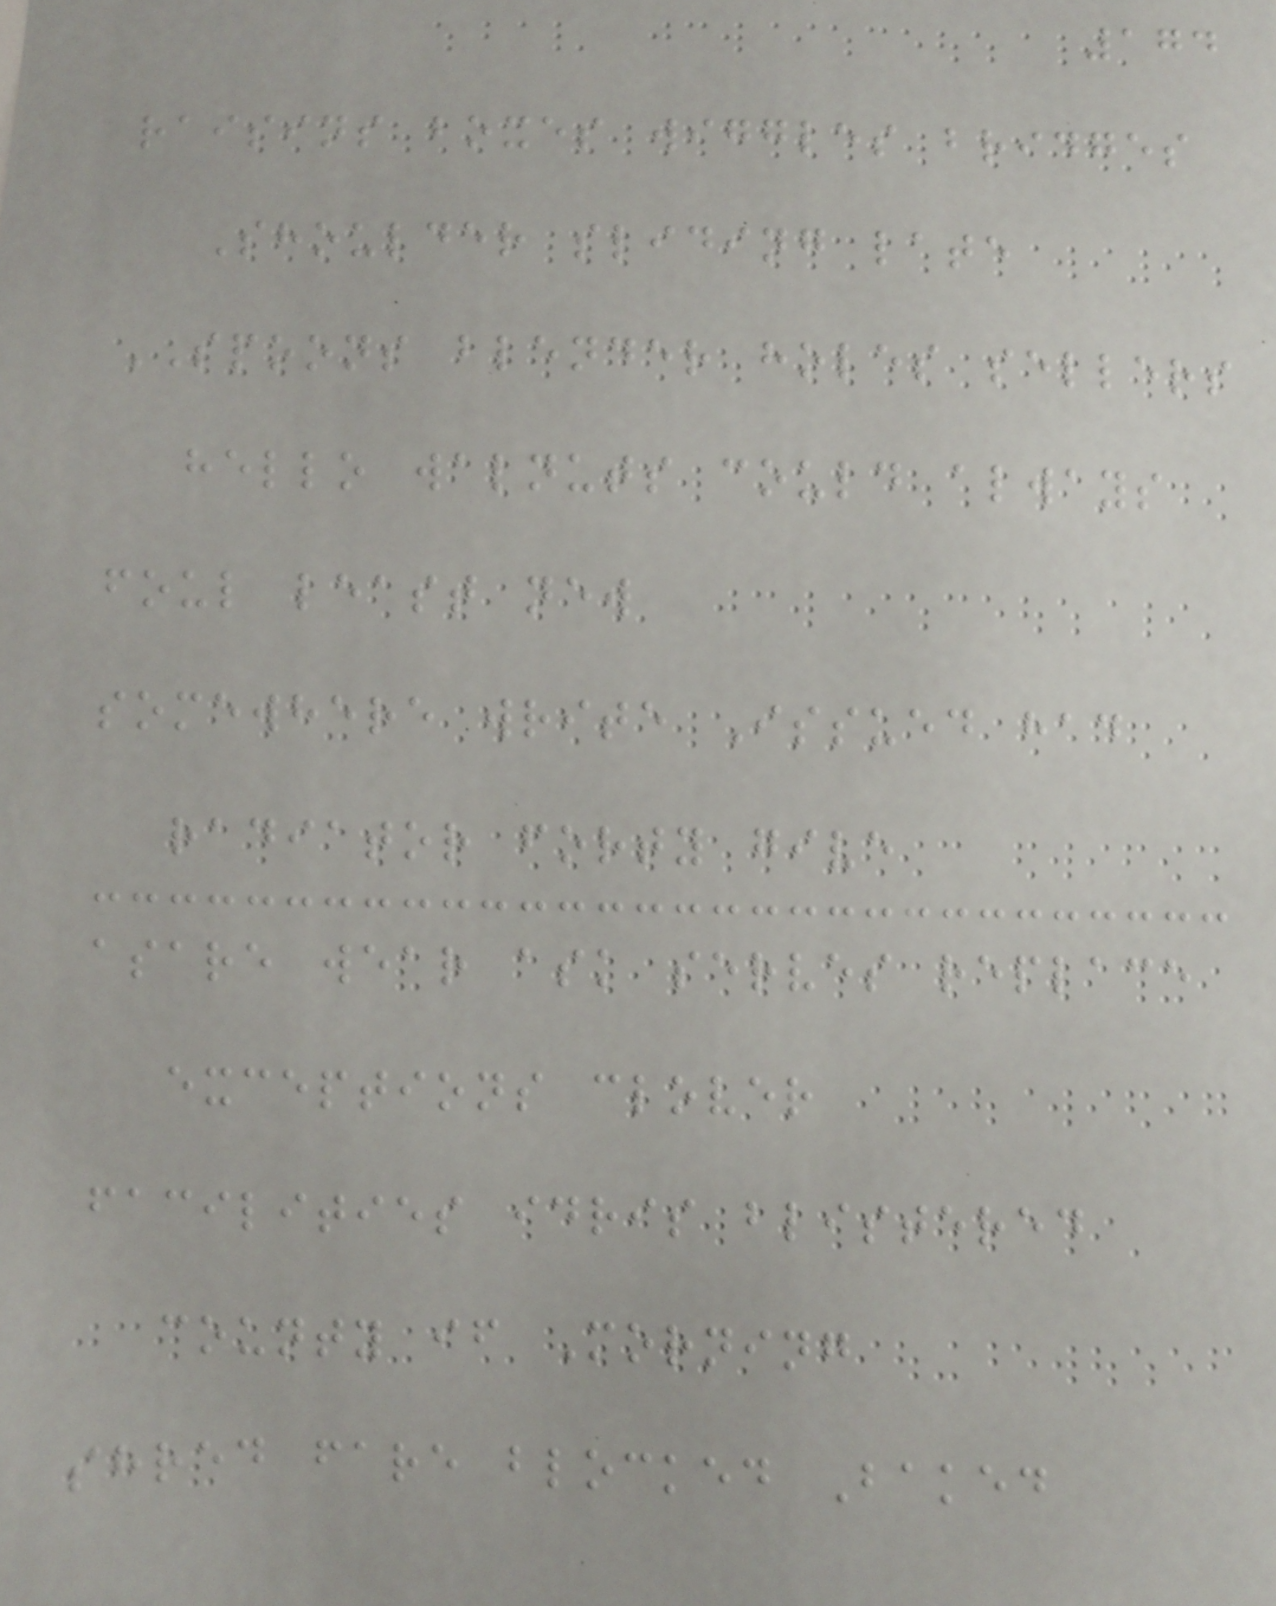174
raisins boxes wiggles bridges
Shoulder sliding late
SPOONS blender holes sellers
hello walnuts could always
foul least new
somewhere write Issued had
radiator forty give
asare wear ask serves replace
exceptions clover
facilities idris blistered
county if Morning
shred fare blocked Baked
